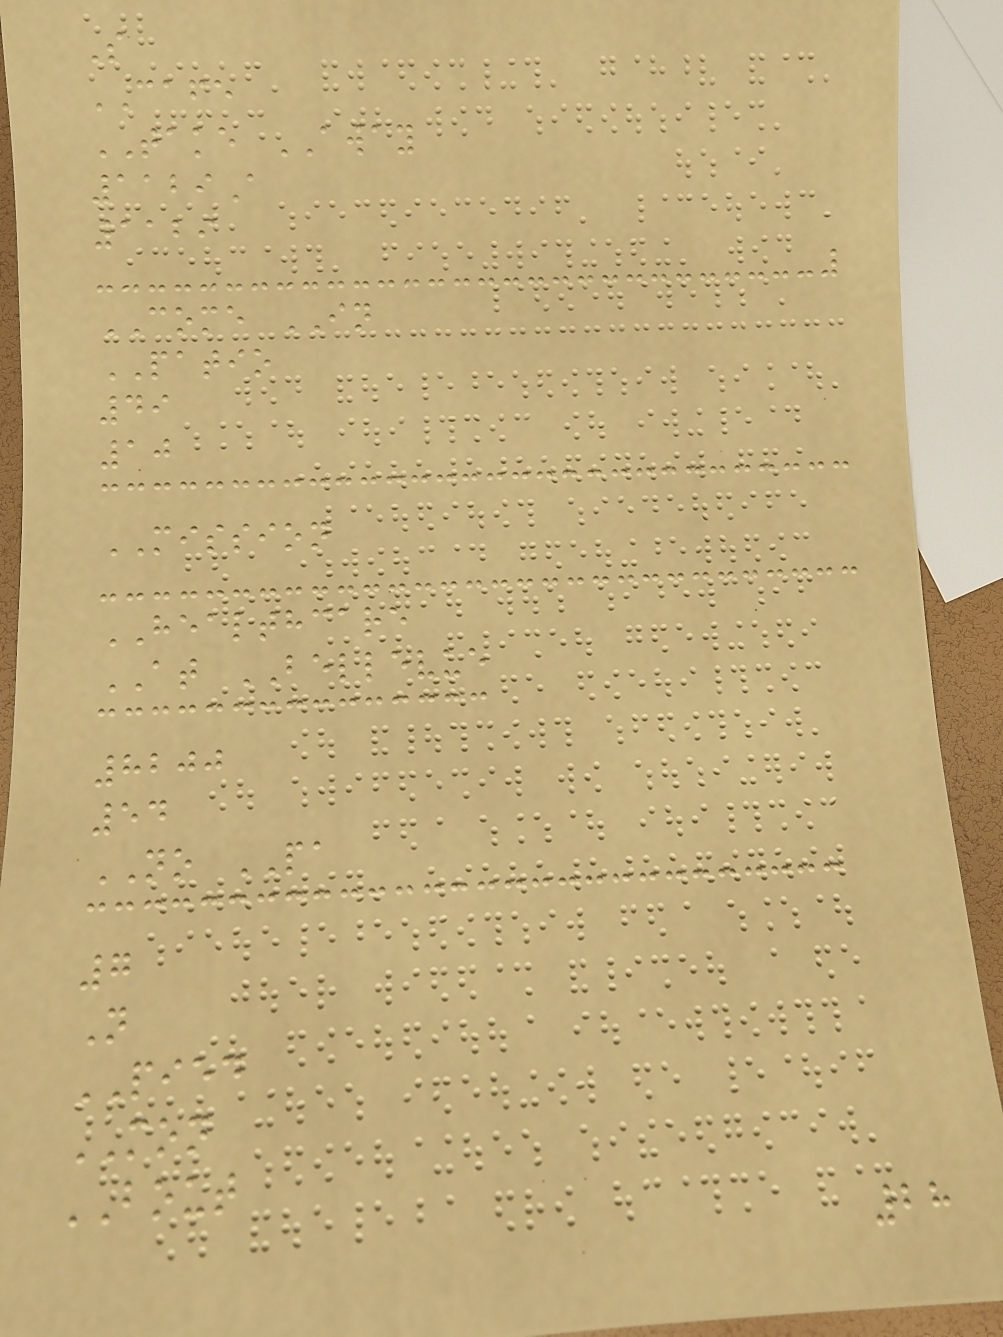S
CAFE
TAKE AWAY
1129A
1129
COME IN
PATIO
49
10
MISSION
HEALTHCARE
AT BELLEVUE
8200
54
NO PA
7
N
PIED
MON
BOUT
28
